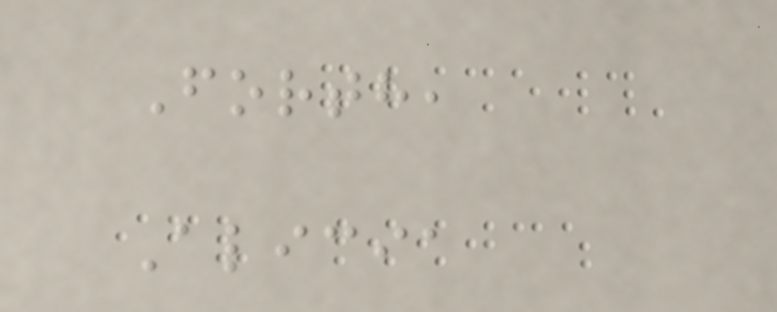Forth,
Alicia
